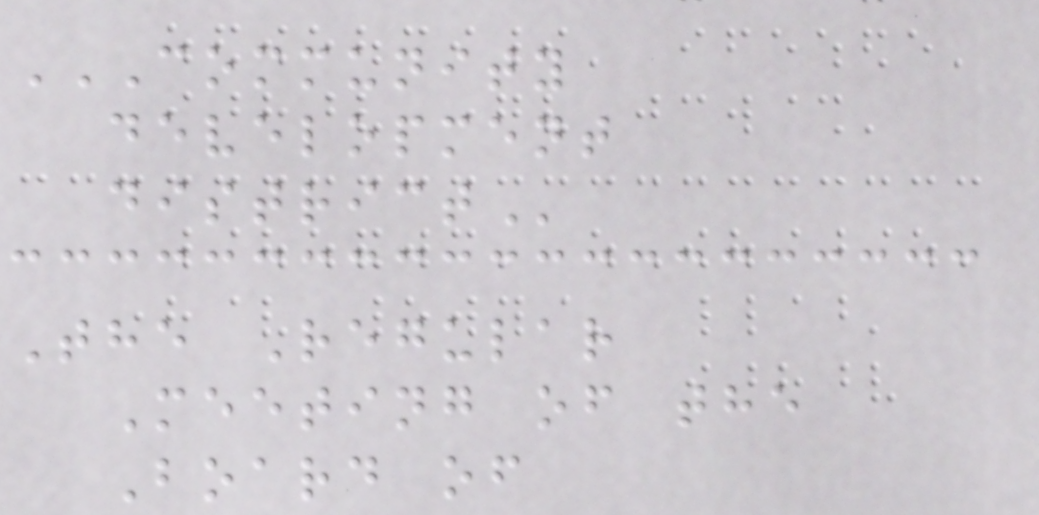COMMUNITY
DEVELOPMENT
DISTRICT
The Regular
Meeting of the
Board of
